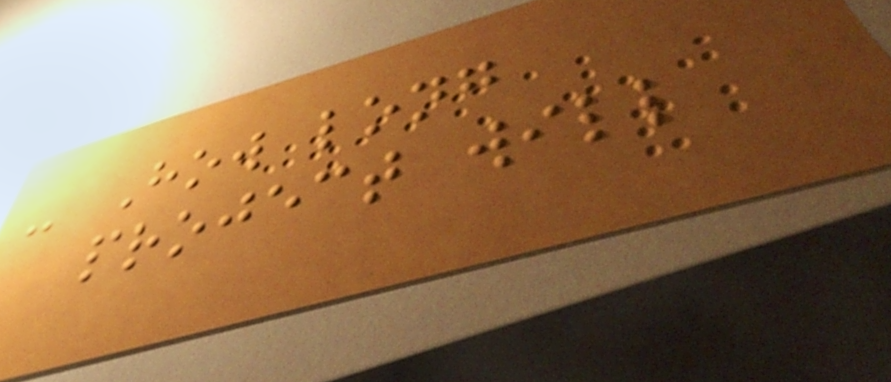- How long
project will
